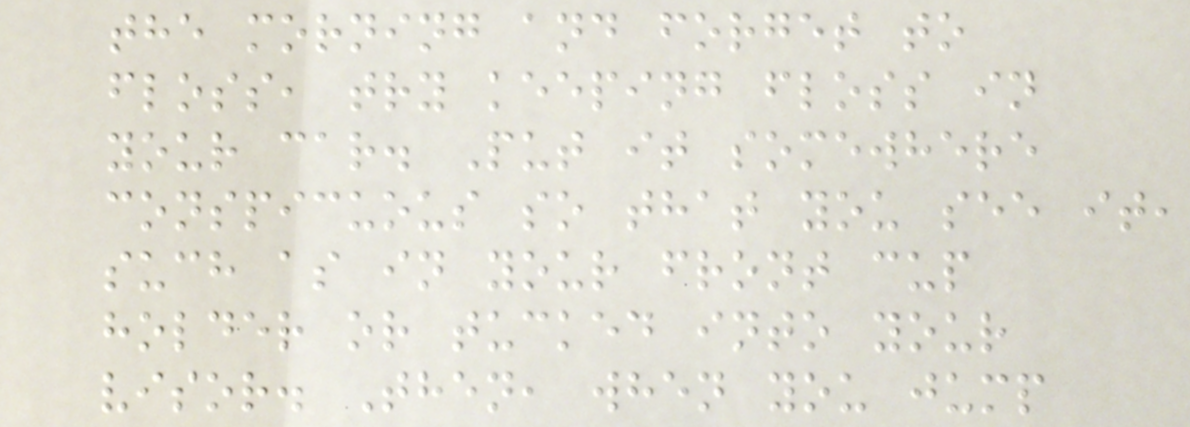the morning and forget to
floss, try keeping floss in
your car. Put it somewhere
conspicuous so that you see it,
such as in your front cup
holder or tucked into your
visor. Then, when you jump
